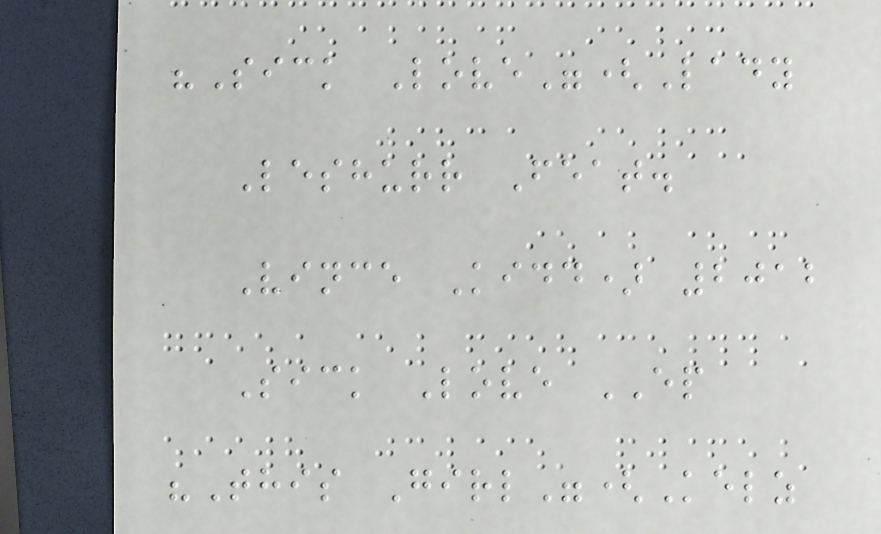"Sick Love"(Lady
Leshurr Feat.
Vince Kidd) 2012
Sick Love EP
"This Girl"(Kelz
